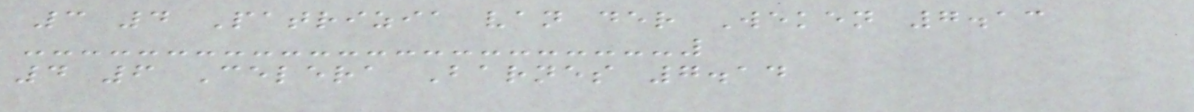3 4 Patrizia van der Weken 7.13
4 6 Celera Barnes 7.14
